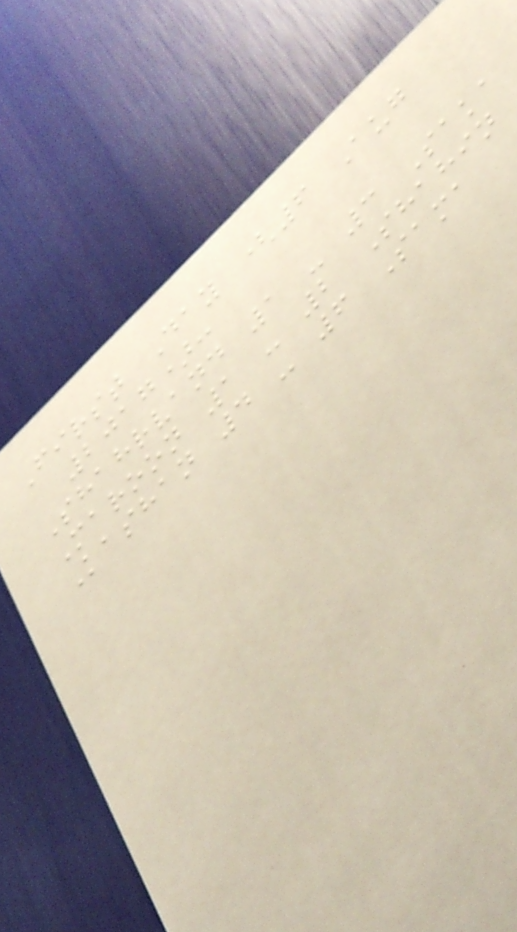First Day (6 Aug
2017):
Shahrvand 1 - 3 Saka
Maroon 1 - 2 Shahin
Kashan 4 - 6 Sama
